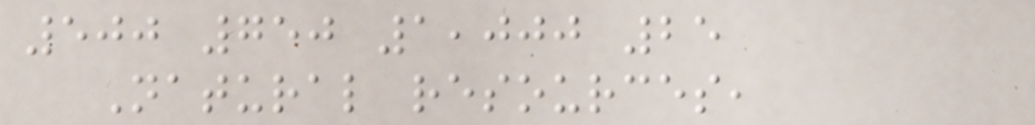500 750 1,000 25
Natural resources,
